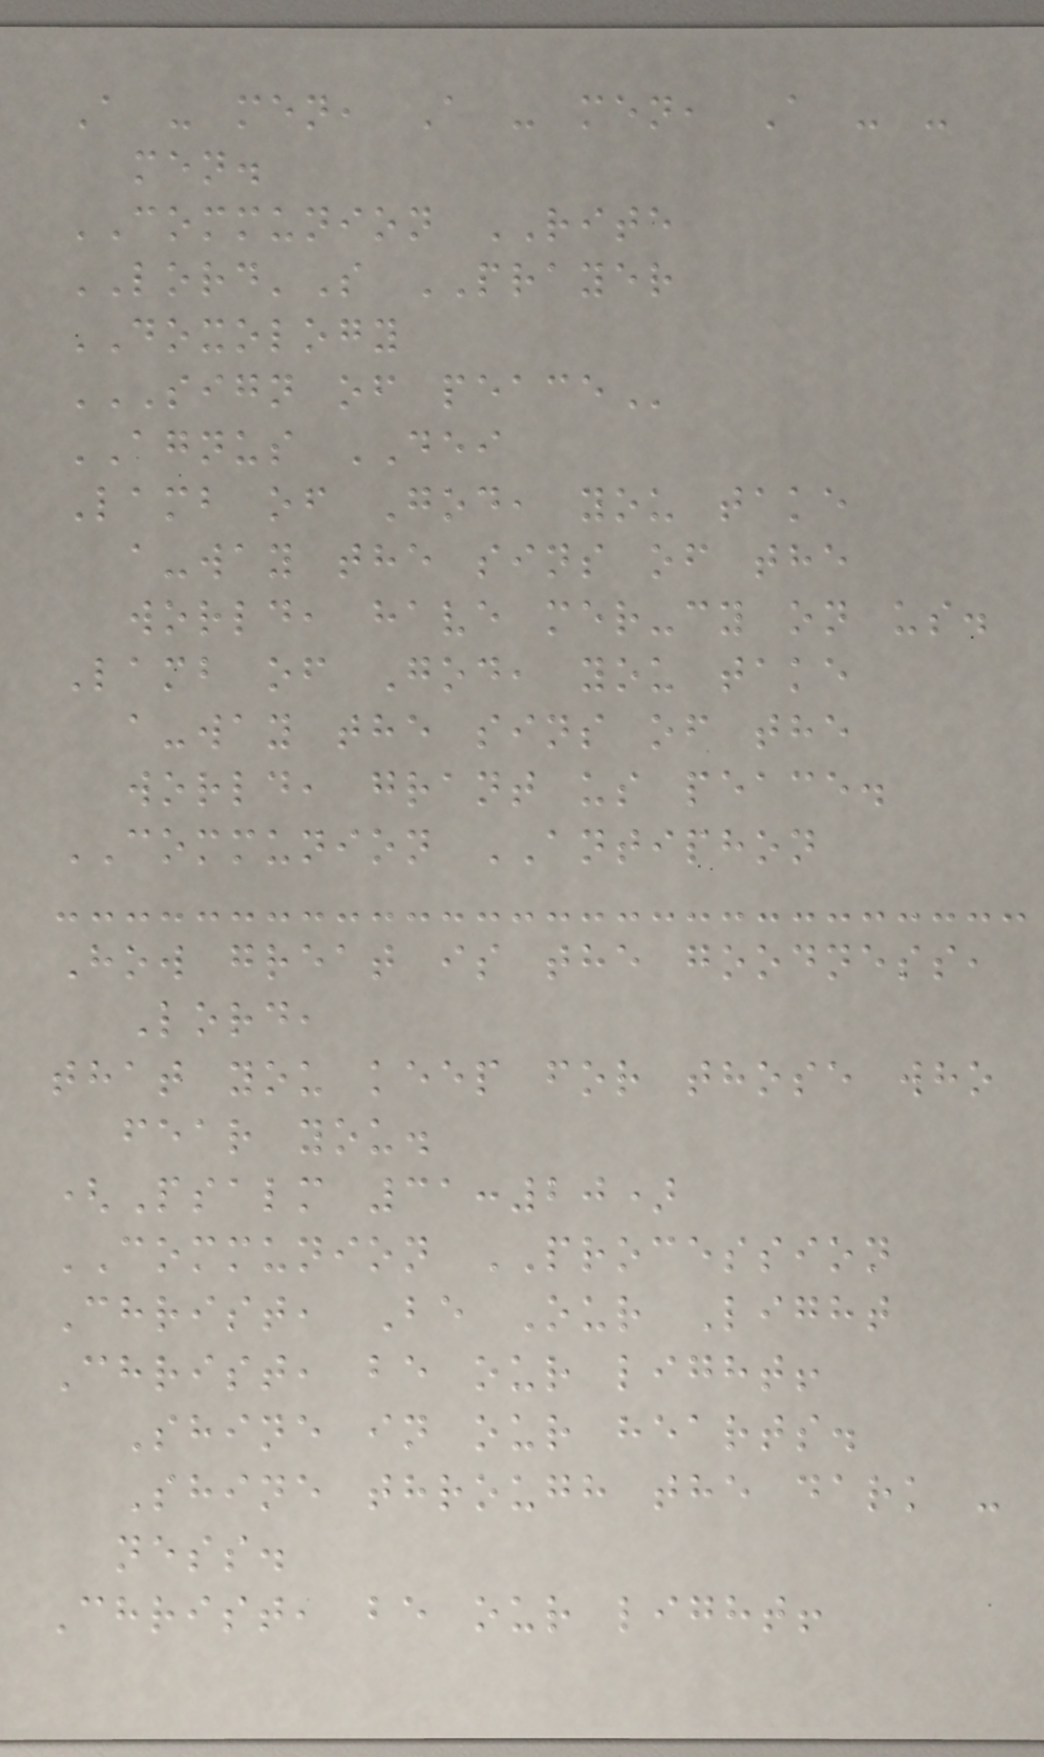A - men, A - men, A - -
men.
COMMUNION RITE
LORD'S PRAYER
DOXOLOGY
SIGN OF PEACE
AGNUS DEI
Lamb of God, you take
a-way the sins of the
world, have mer-cy on us.
Lamb of God, you take
a-way the sins of the
world, grant us peace.
COMMUNION ANTIPHON
How great is the goodness,
Lord,
that you keep for those who
fear you.
(Psalm 31:20)
COMMUNION PROCESSION
Christ, Be Our Light
Christ, be our light!
Shine in our hearts.
Shine through the dark -
ness.
Christ, be our light!
